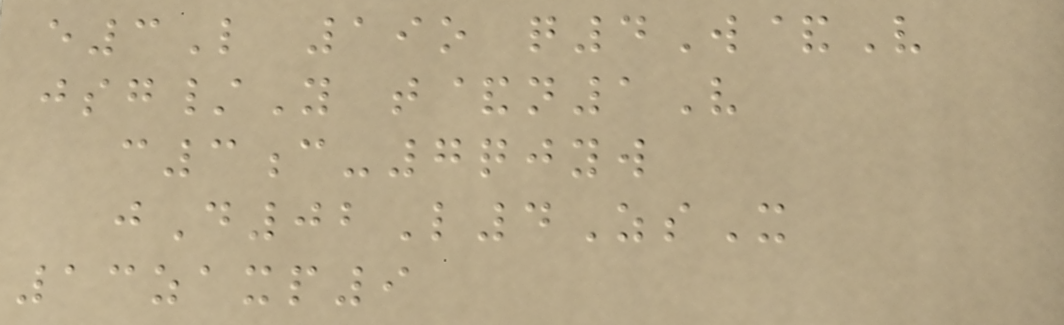e3L 19o q4W&V
jsg/Y t&n1V
c3c-7qjyw
jD02L4ZsX
13zaxp9
